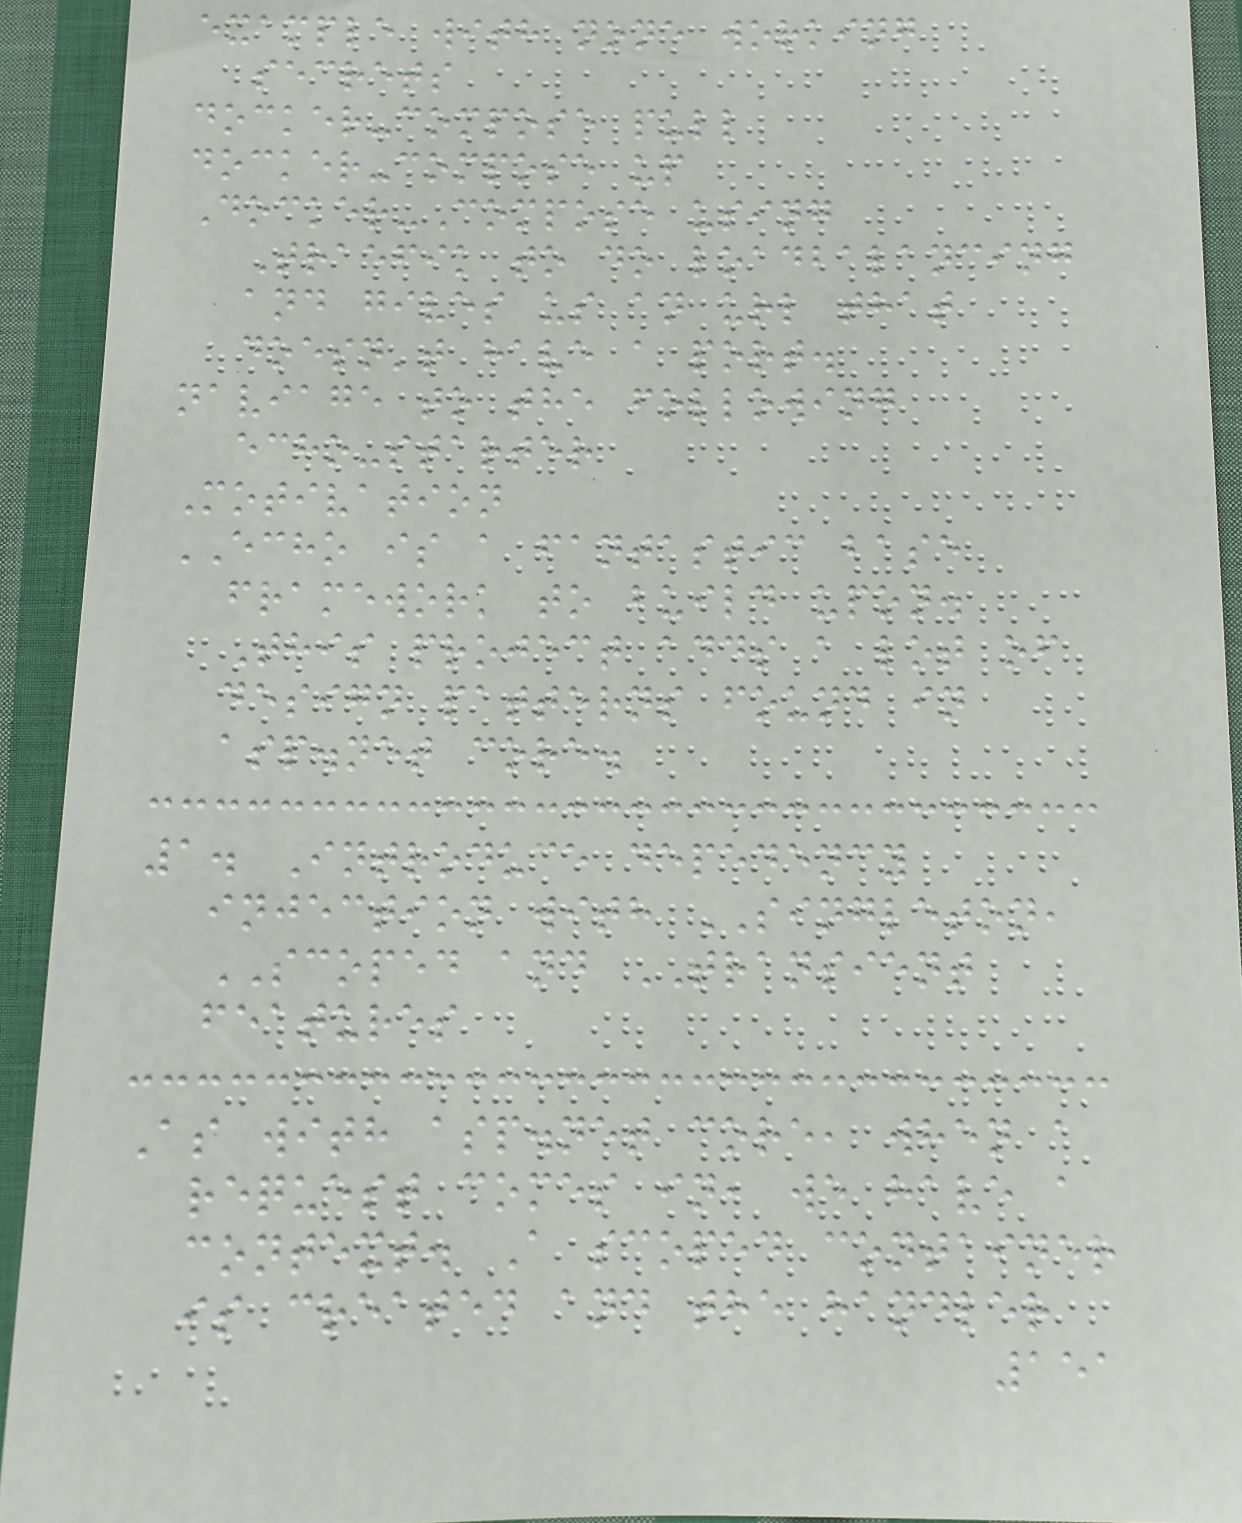example with none working
secrets
docker-compose pull
docker-compose up
Docker-Compose using
Traefik to do loadbalancing
and gives us an url that
doesn't have a port.
naviage to the following
echo-starter
Motivation
ECHO is a fantastic base
framework to build upon.
This project adds a lot of
design patterns found in
asp.net core.
1. Introduce depedency
injection with SINGLETON,
SCOPED and TRANSIENT
features
As with asp.net core, when a
request comes in, we have a
context. A scoped container
is created and the handler
151
